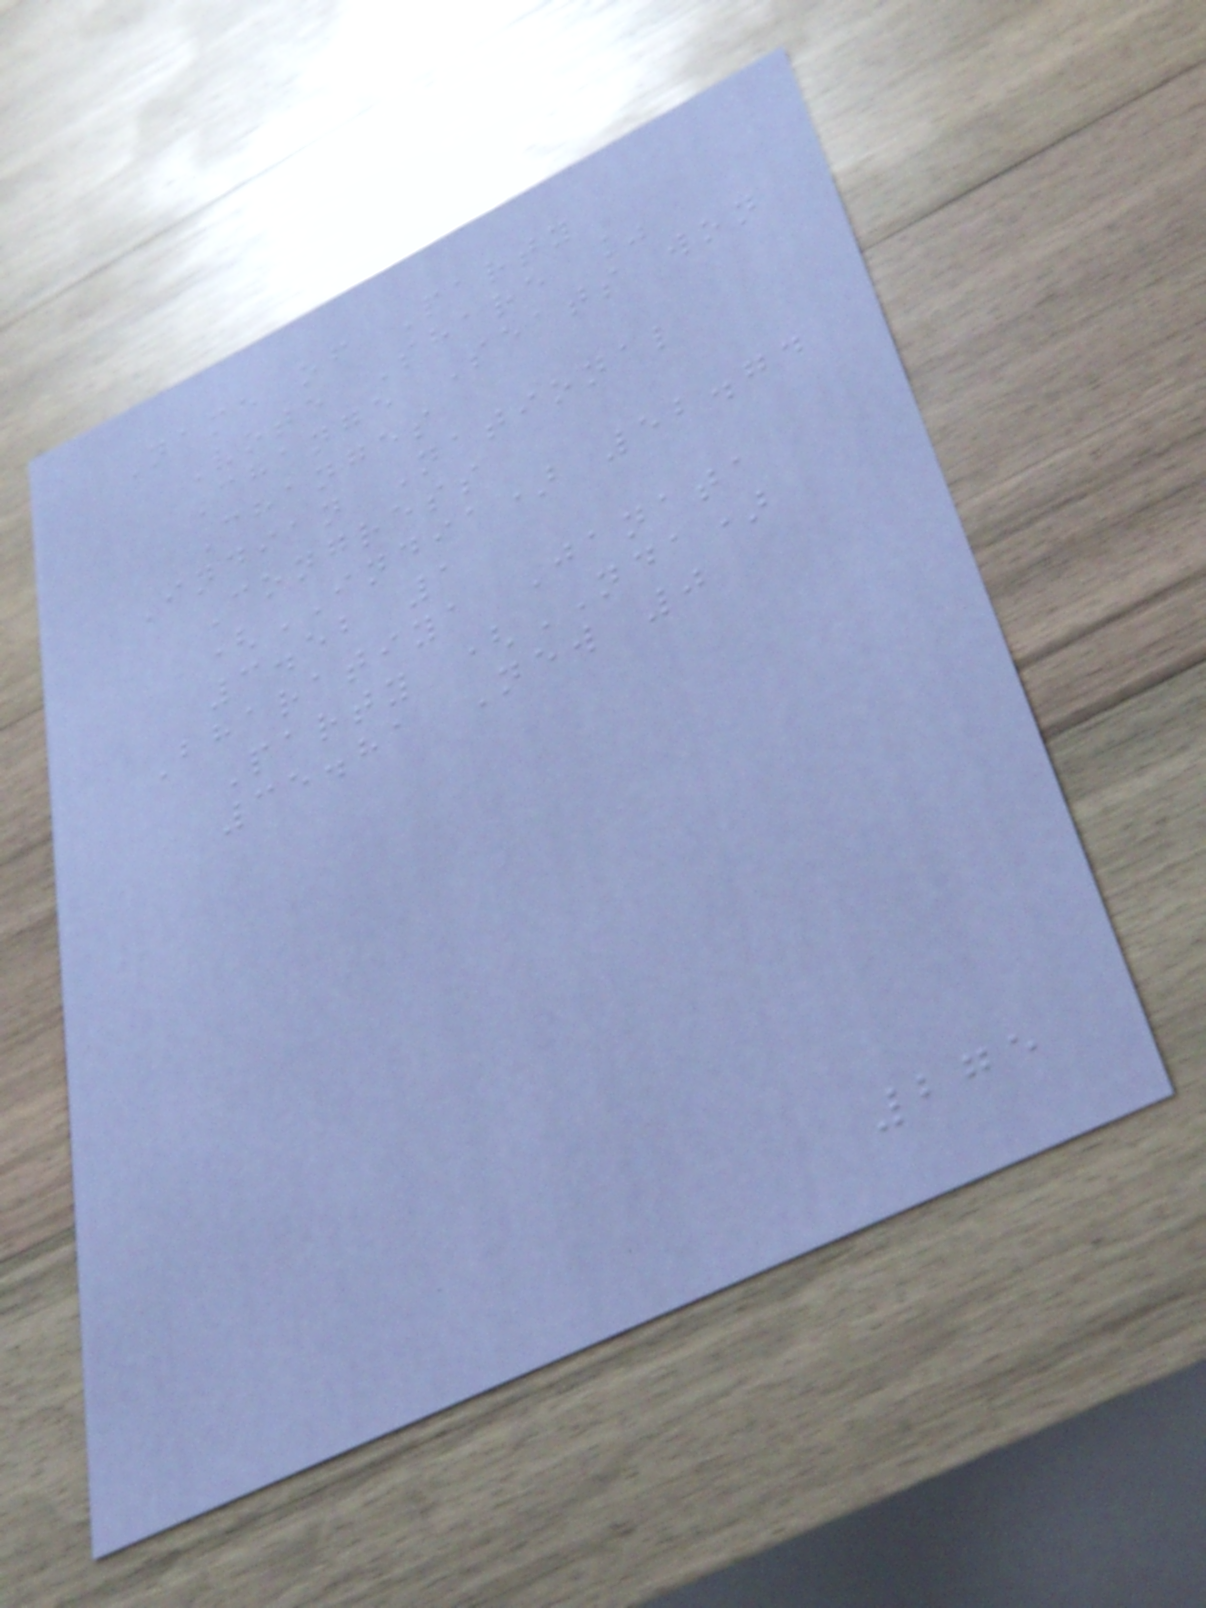Name of Party
Vote Share %
Change Seats won
Changes
Indian National
Congress
(INDIA) 52.74
3.52 1
Bharatiya Janata
Party (NDA)
35.81 New 0
275
